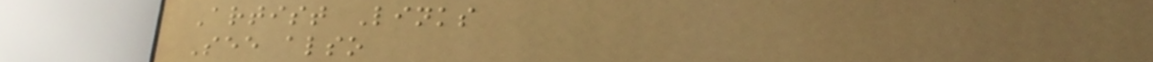Artist Links
See also
